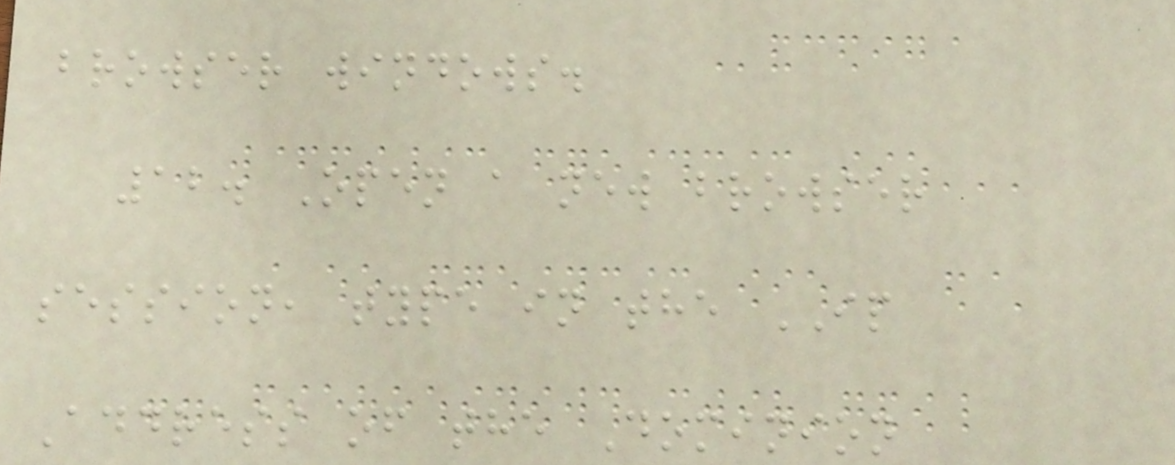browser windows.
12. Open a new browser
session, type in the IP
Address of the Dominion
